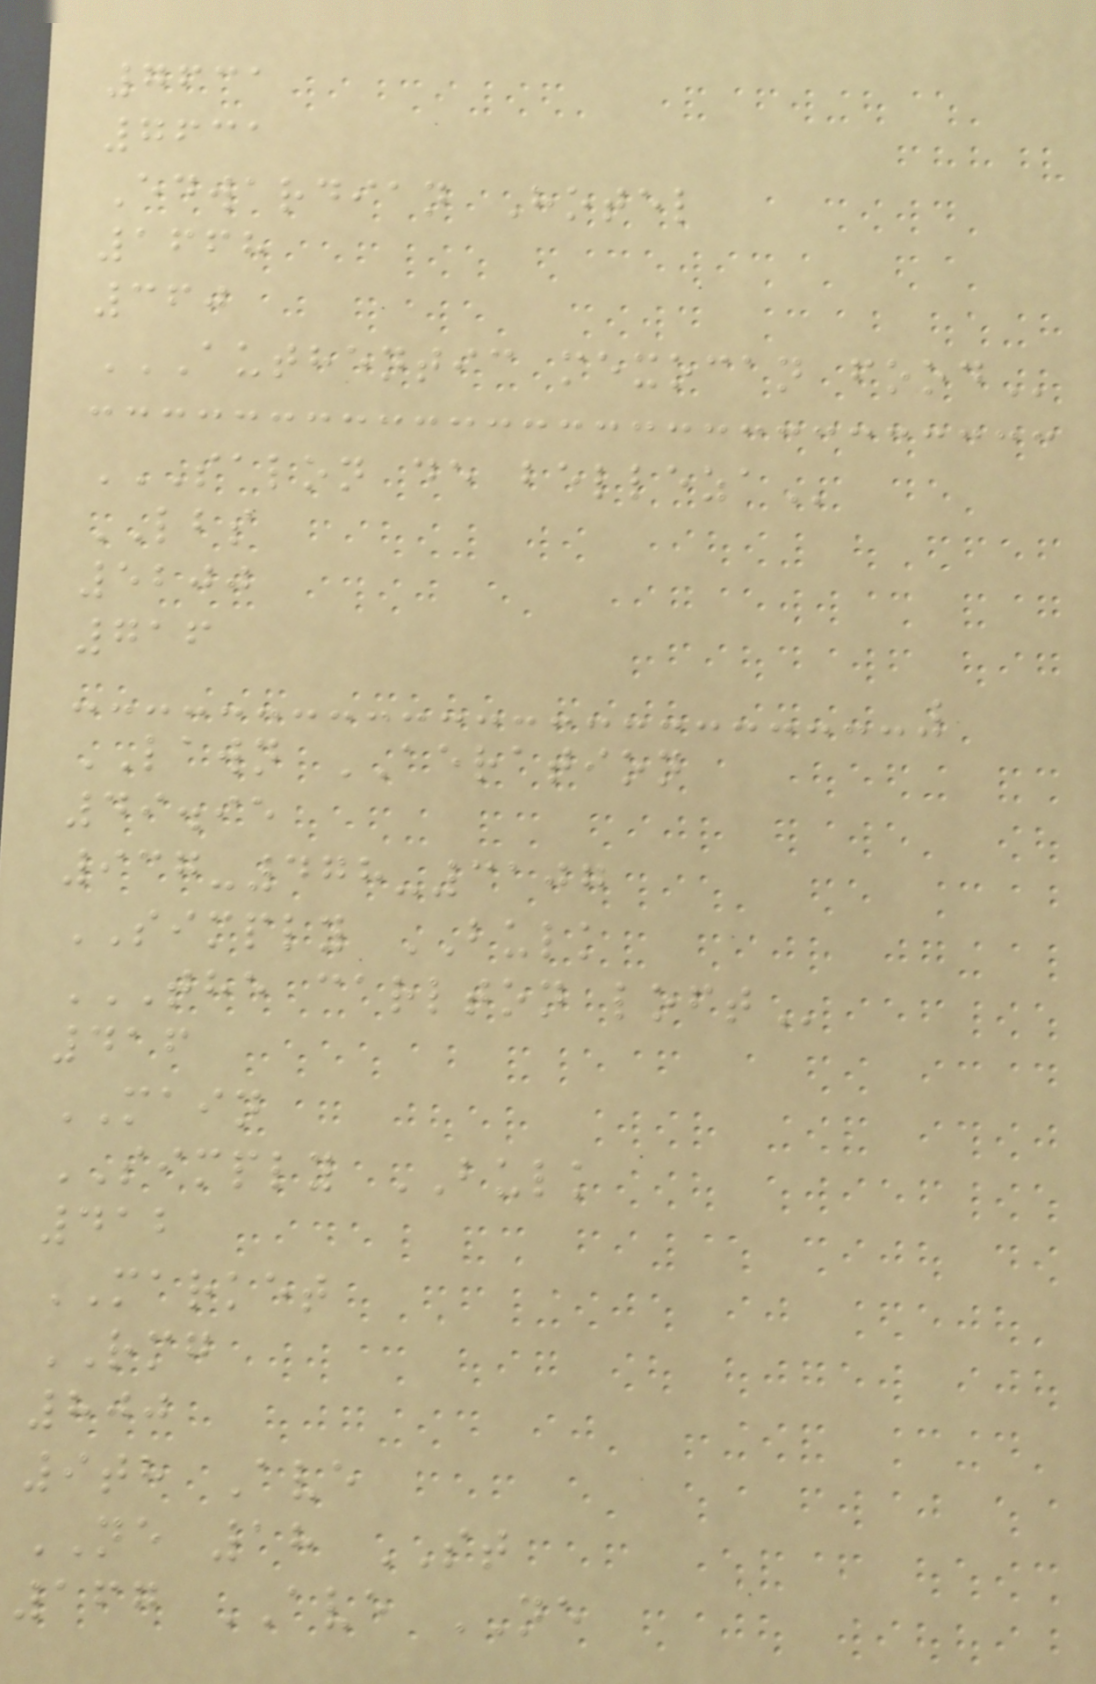7631
7631
Edwardian Hotel
1668
360
AUTHENTIC MEXOCAN FOOD
SALON DE BELLEZA
LBS
5200
716
LAWN AERATION
49.95
937-478-3107
SIMPLY BULK
THE CARLTON LOFT
416
MAIN
SIMPLY BULK
412
MARKET
RMG
800
9th Ave
NE 18 ST
167 AVE NE
